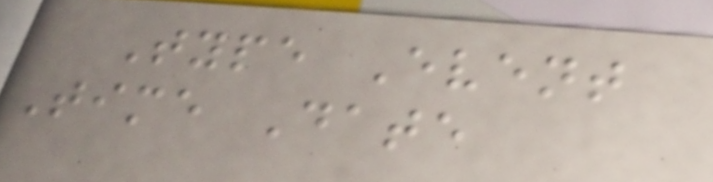Type Event
Time Date
